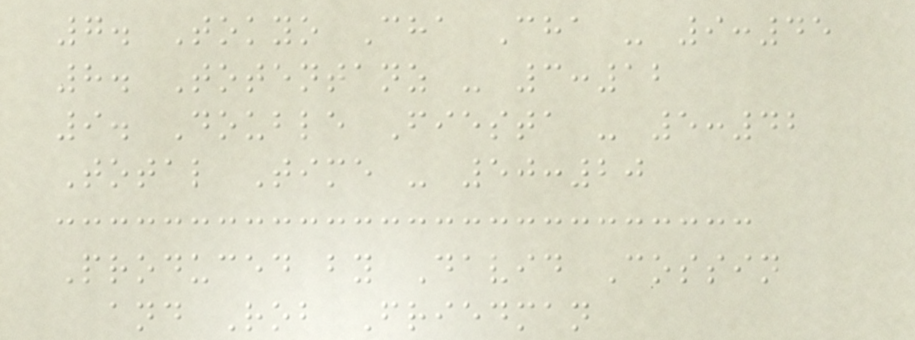7. Tokyo Cha Cha - 9:45
8. Totentanz - 3:12
9. Double Fiesta - 5:42
Total Time - 50:20
Produced by David Cossin
and Rob Friedman
